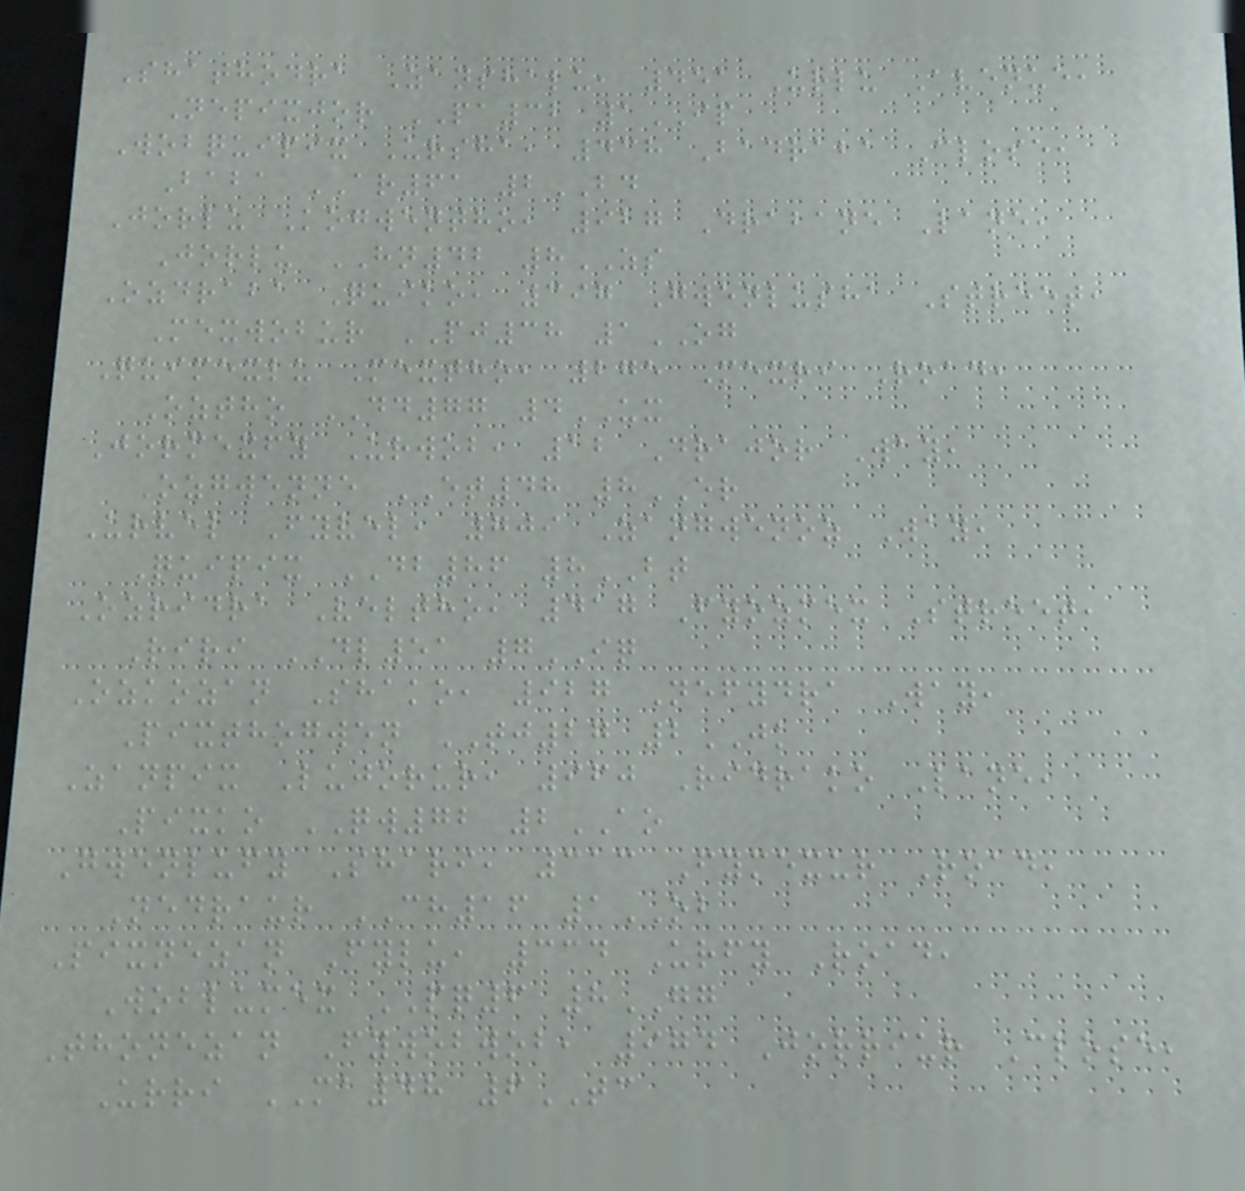Shathodra Zanshalu, 451 Urlu Avenue,
Nepixjor PA32 1IP
Wobquipix Ursha, 438 Badraba Close,
Baba AR61 2BD
Jorlu Kogwentho, 927 Drabane Lane,
Jorlu HN42 8ZS
Ozdraba Quiko, 397 Gwenlusha Street,
Mexwobur PJ38 1OG
Quimexlu Mextho, 275 Mexri Road,
Oztho DD77 4UX
Jormexfy Urwob, 12 Drajor Way,
Ozgwenne ET48 8ER
Urvel Fyvel, 709 Zangwenoz Way,
Quipix DB86 8BT
Ozridra Veltho, 417 Fyozmex Street,
Riri DL51 7IQ
Ozkozan Shako, 927 Nefydra Way,
Pixthogwen TJ27 2JK
Zanpix Lujorur, 960 Ridrako Lane,
Pixko QW72 2AO
Gwenlufy Shari, 313 Fymexur Road,
Nedraur CH16 1OB
Pixnezan Fylu, 334 Urfy Road,
Woblumex PQ6 8GG
Thonezan Fywobwob, 974 Jorriur Close,
Urri MA48 6TC
